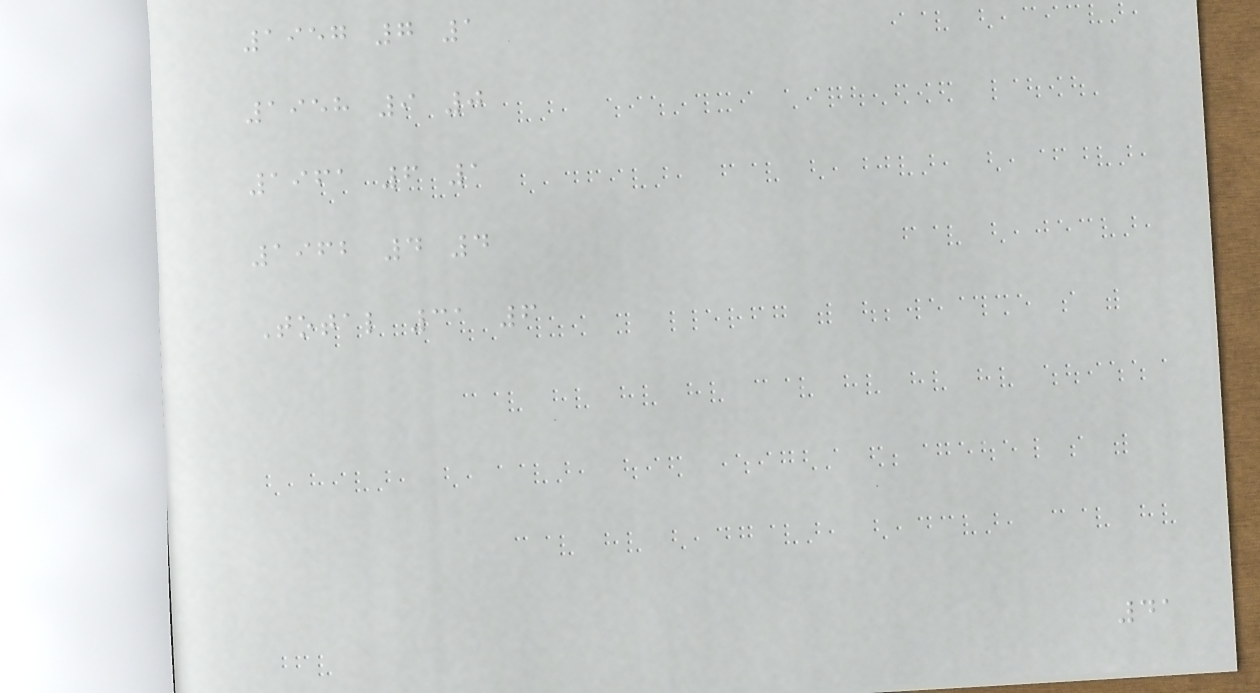1957 7 1
1958 9 0
1961 6 1
1962 4 4
Total 31 6
41
